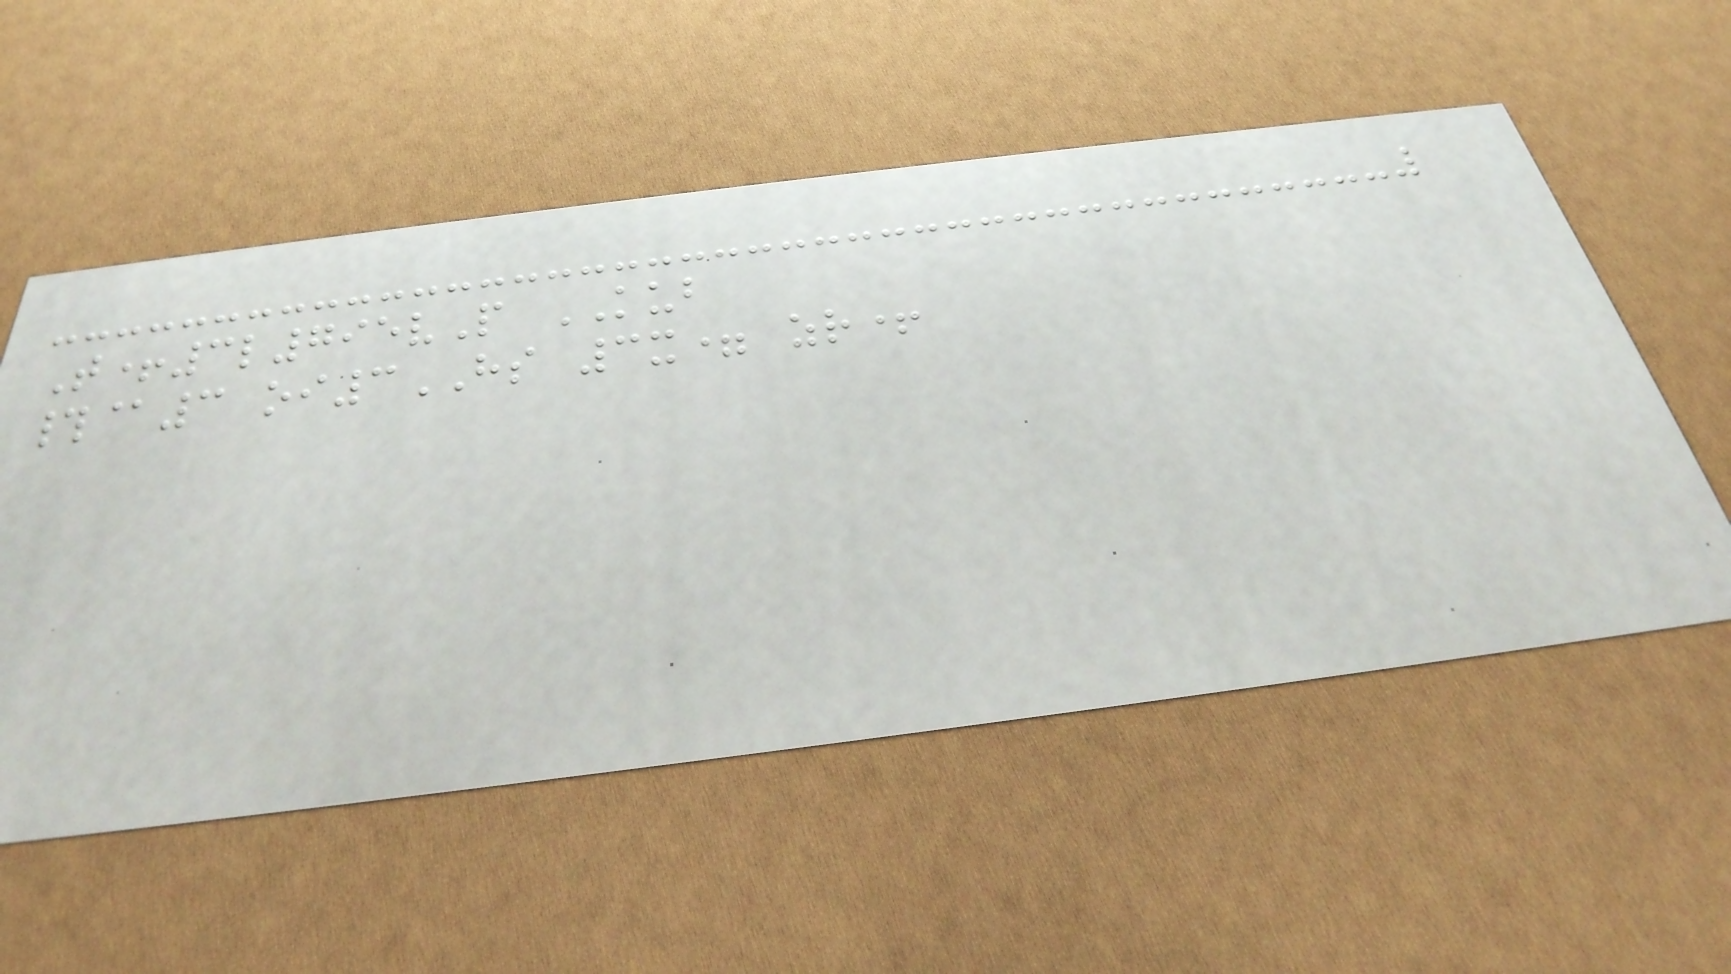T+3l795vP KUB
#@3 oi3HS 3x= zr+
